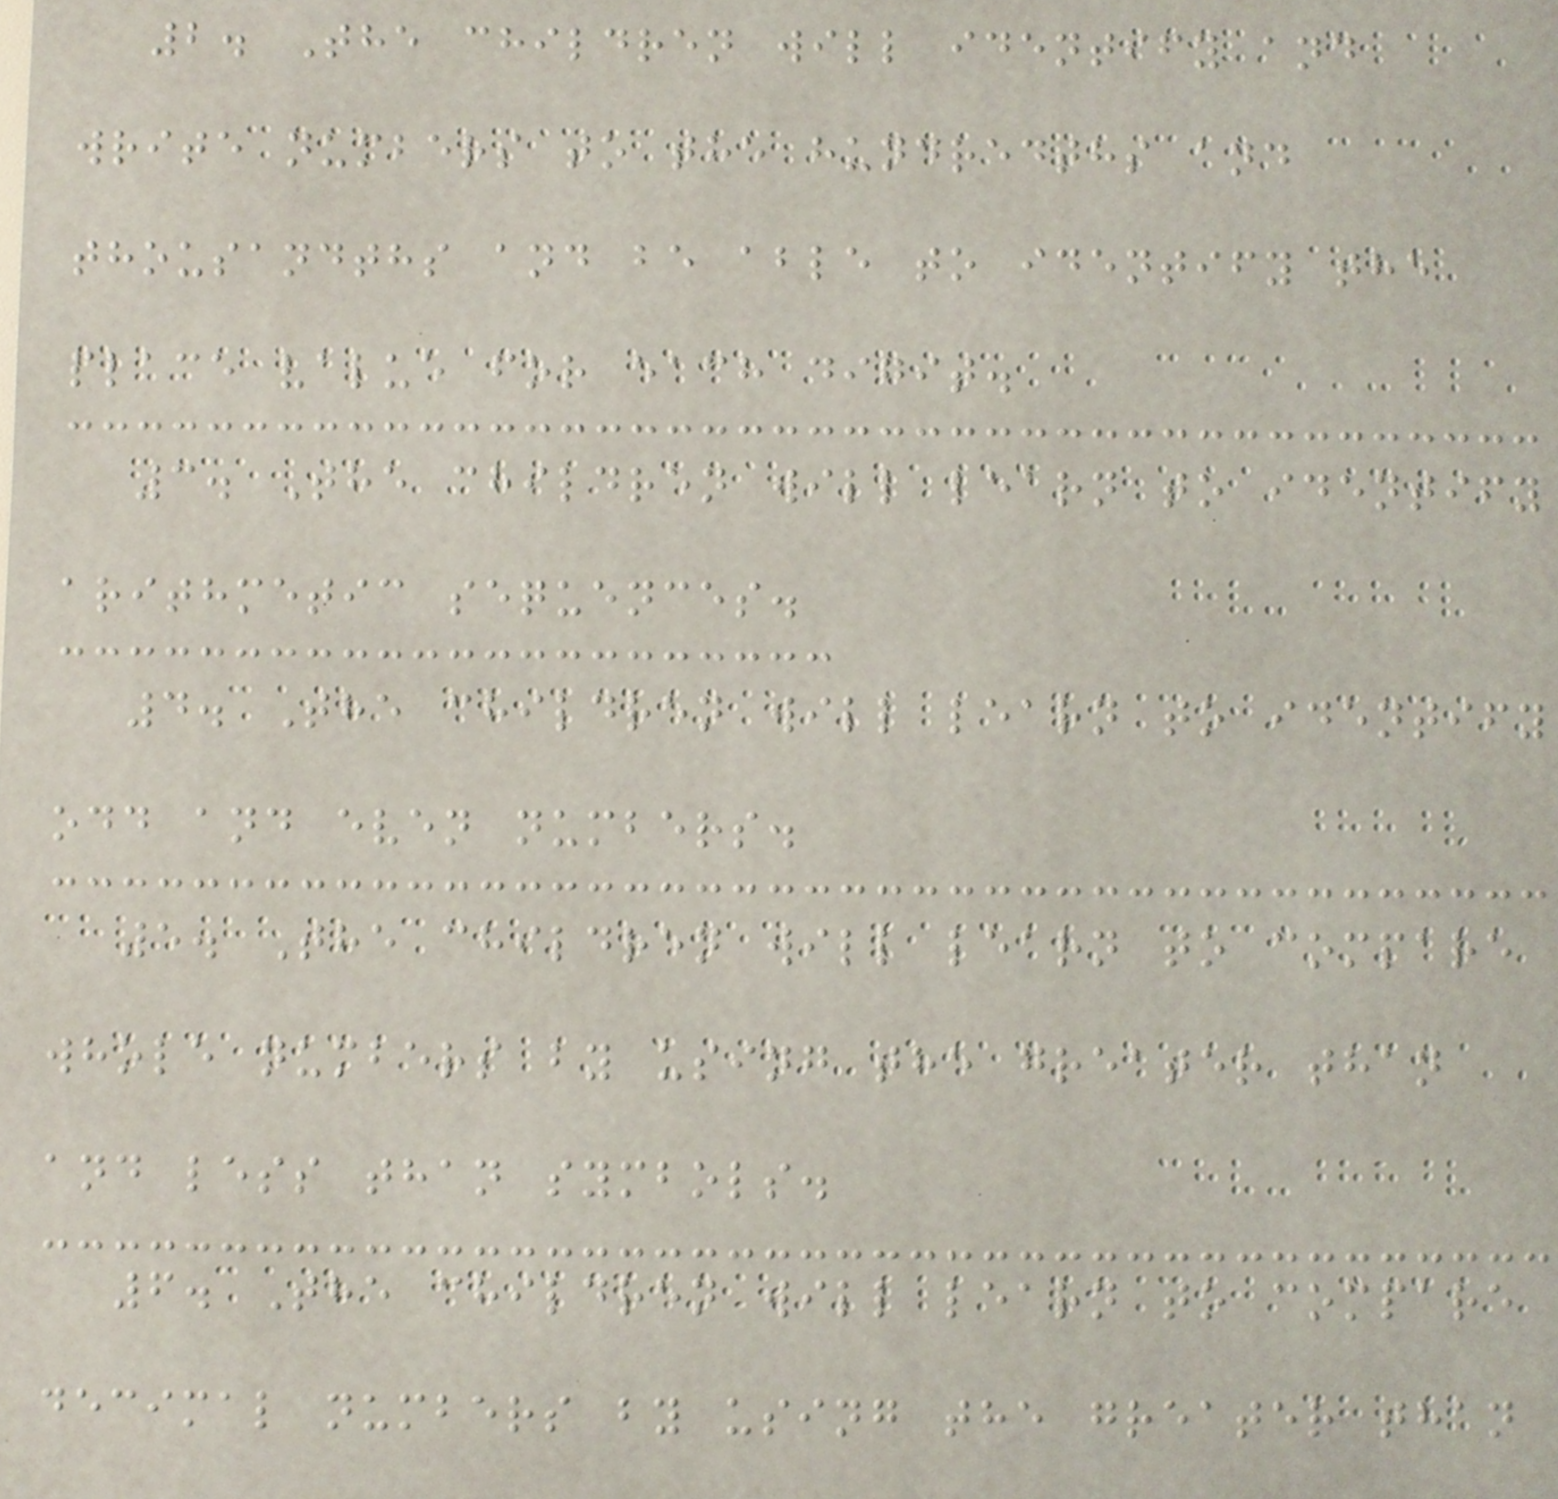2. The children will identify and
write numbers to the hundredths and
thousandths and be able to identify the
place value for each digit.
3. The children will learn to identify
arithmetic sequences.
4. The children will learn to identify
odd and even numbers.
5. The children will learn to compare
whole numbers by using the greater than
and less than symbols.
6. The children will learn to compare
decimal numbers by using the greater than
